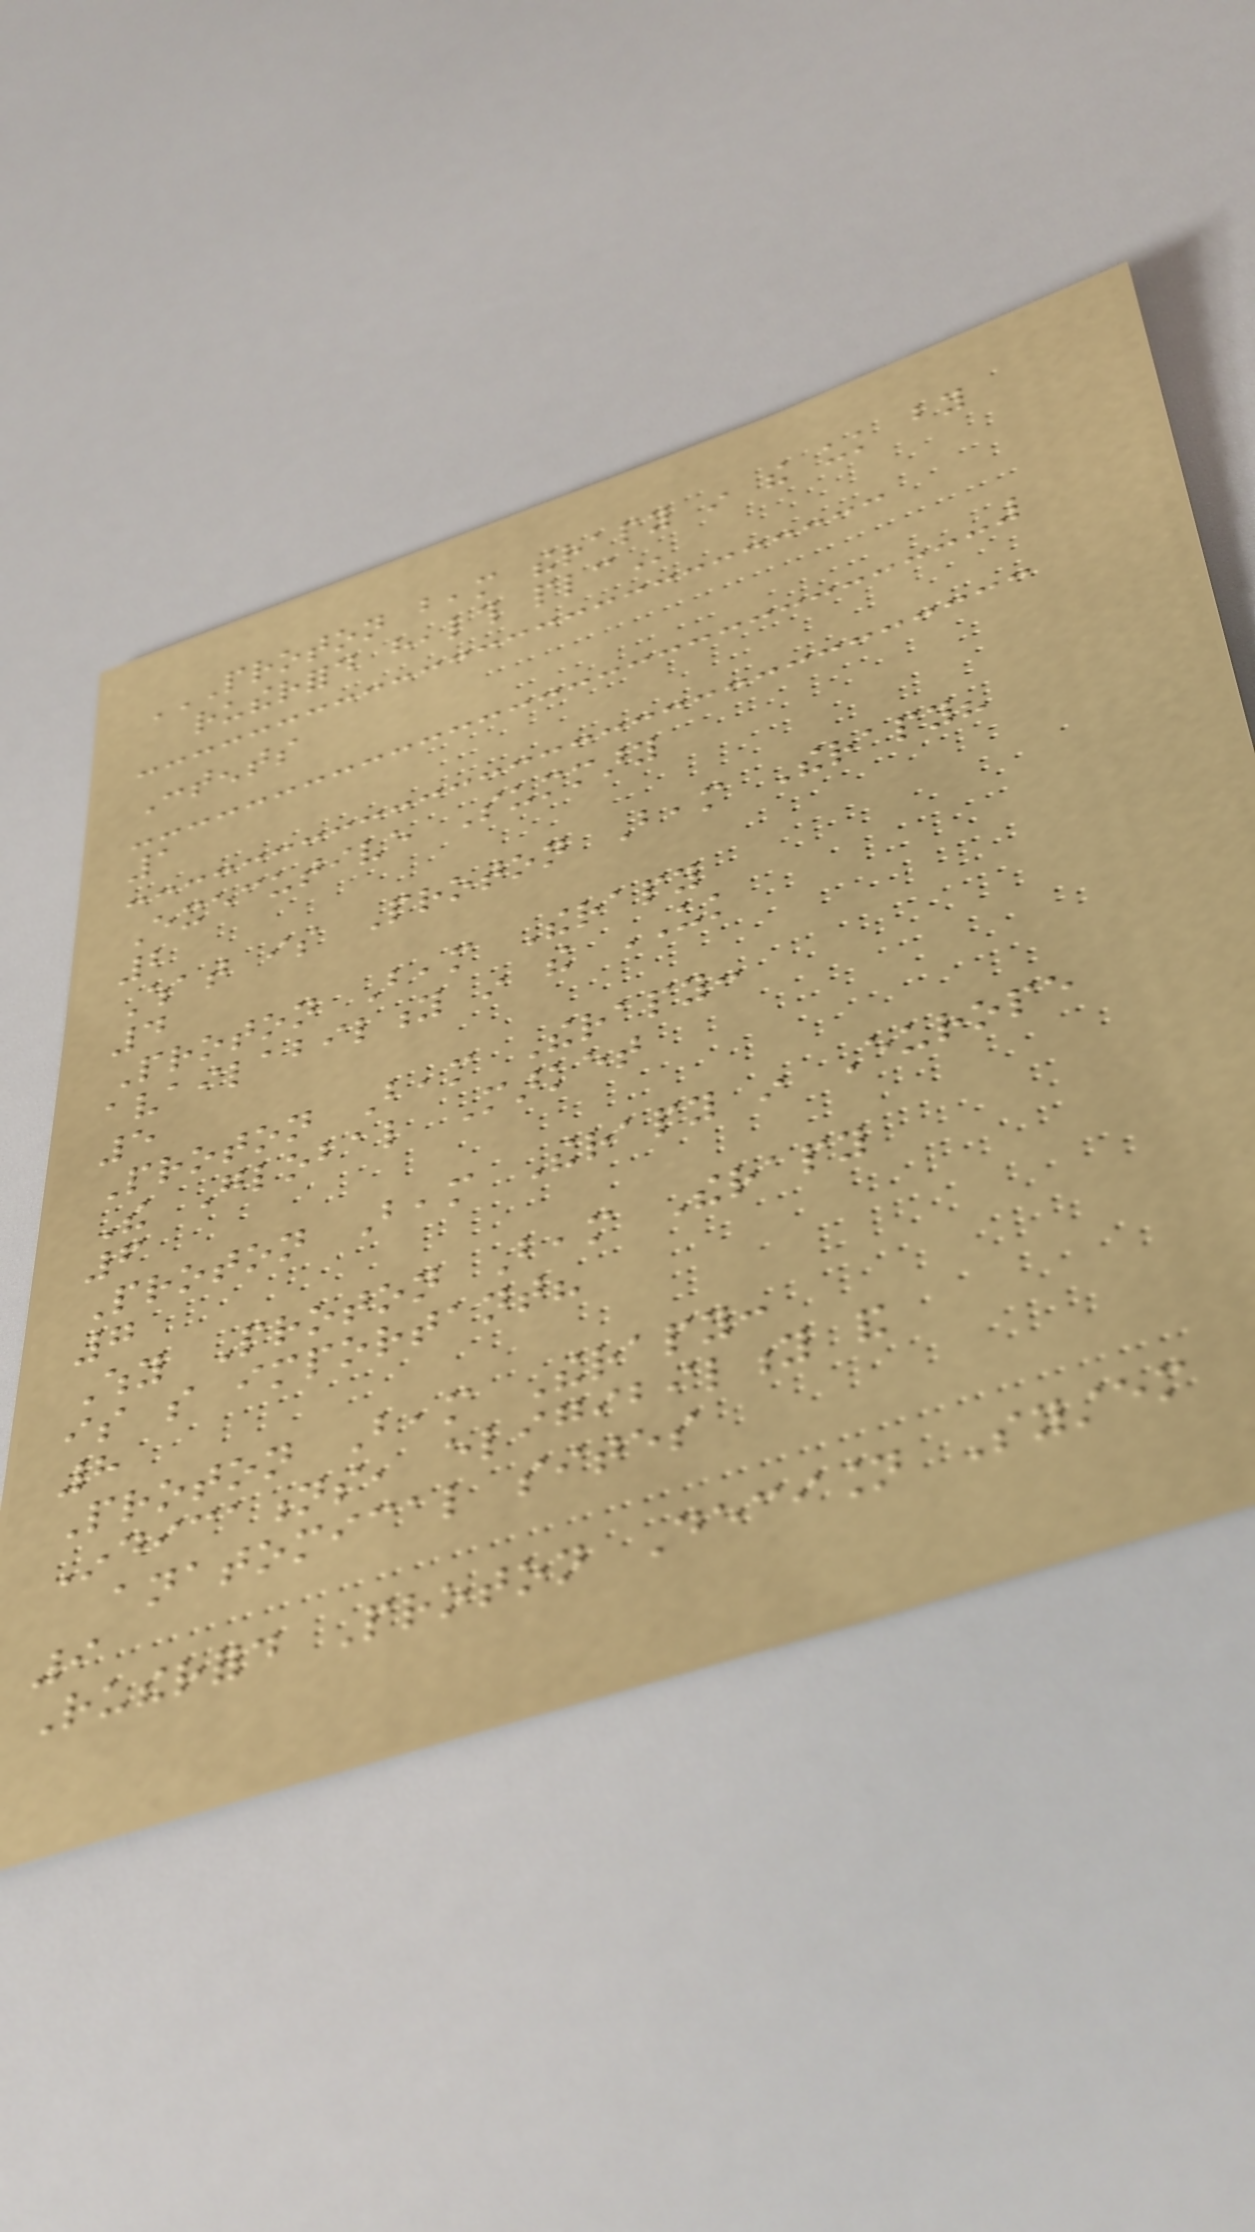PROTON BEAM THERAPY IN THE UK BY
RUTHERFORD HEALTH PLC
Contents
1
Executive Summary
2
What is Proton Beam Therapy?
4
Proton Beam Therapy
availability in the UK
5
Proton Beam Therapy:
The Global Market
6
Proton Beam Therapy in Europe
7
Why Proton Beam Therapy
is so important?
8
Proton Beam Therapy:
Indications, eligibility and
anatomical sites
9
Rutherford Proton Decision System
